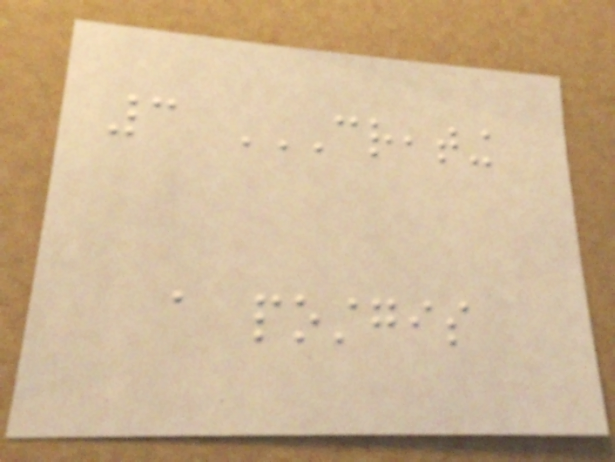3 CREATING
A POSTGIS
